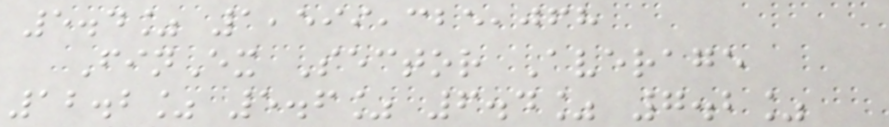5.4% 1,599,325,068
FinEx Sector Average
12.2% 5.6% 6.4% 7.2%
